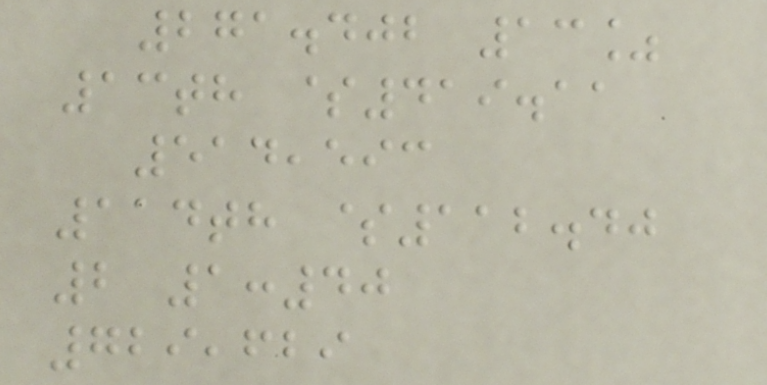271.402 13%
13th $419.11
514,593
114th $112.40
2 1:40
729,629
